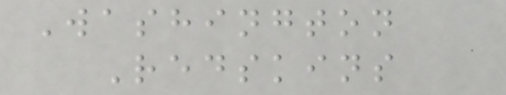Washington
Redskins
